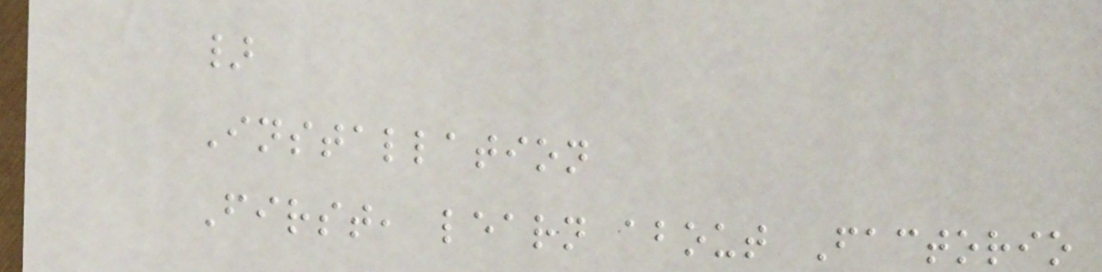}
Installation
First, learn about Factorio
